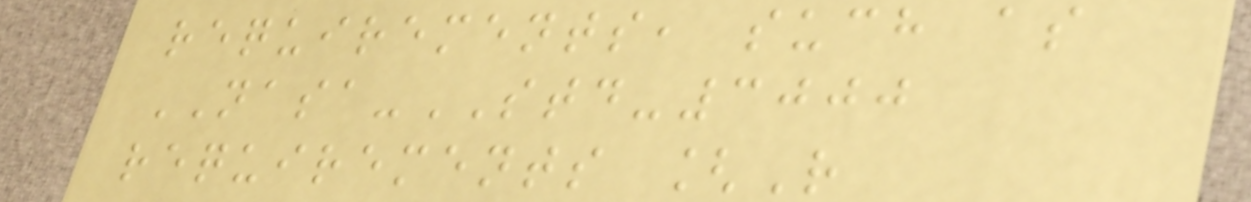requirements, such as
NASA-STD-3000
requirements [R
